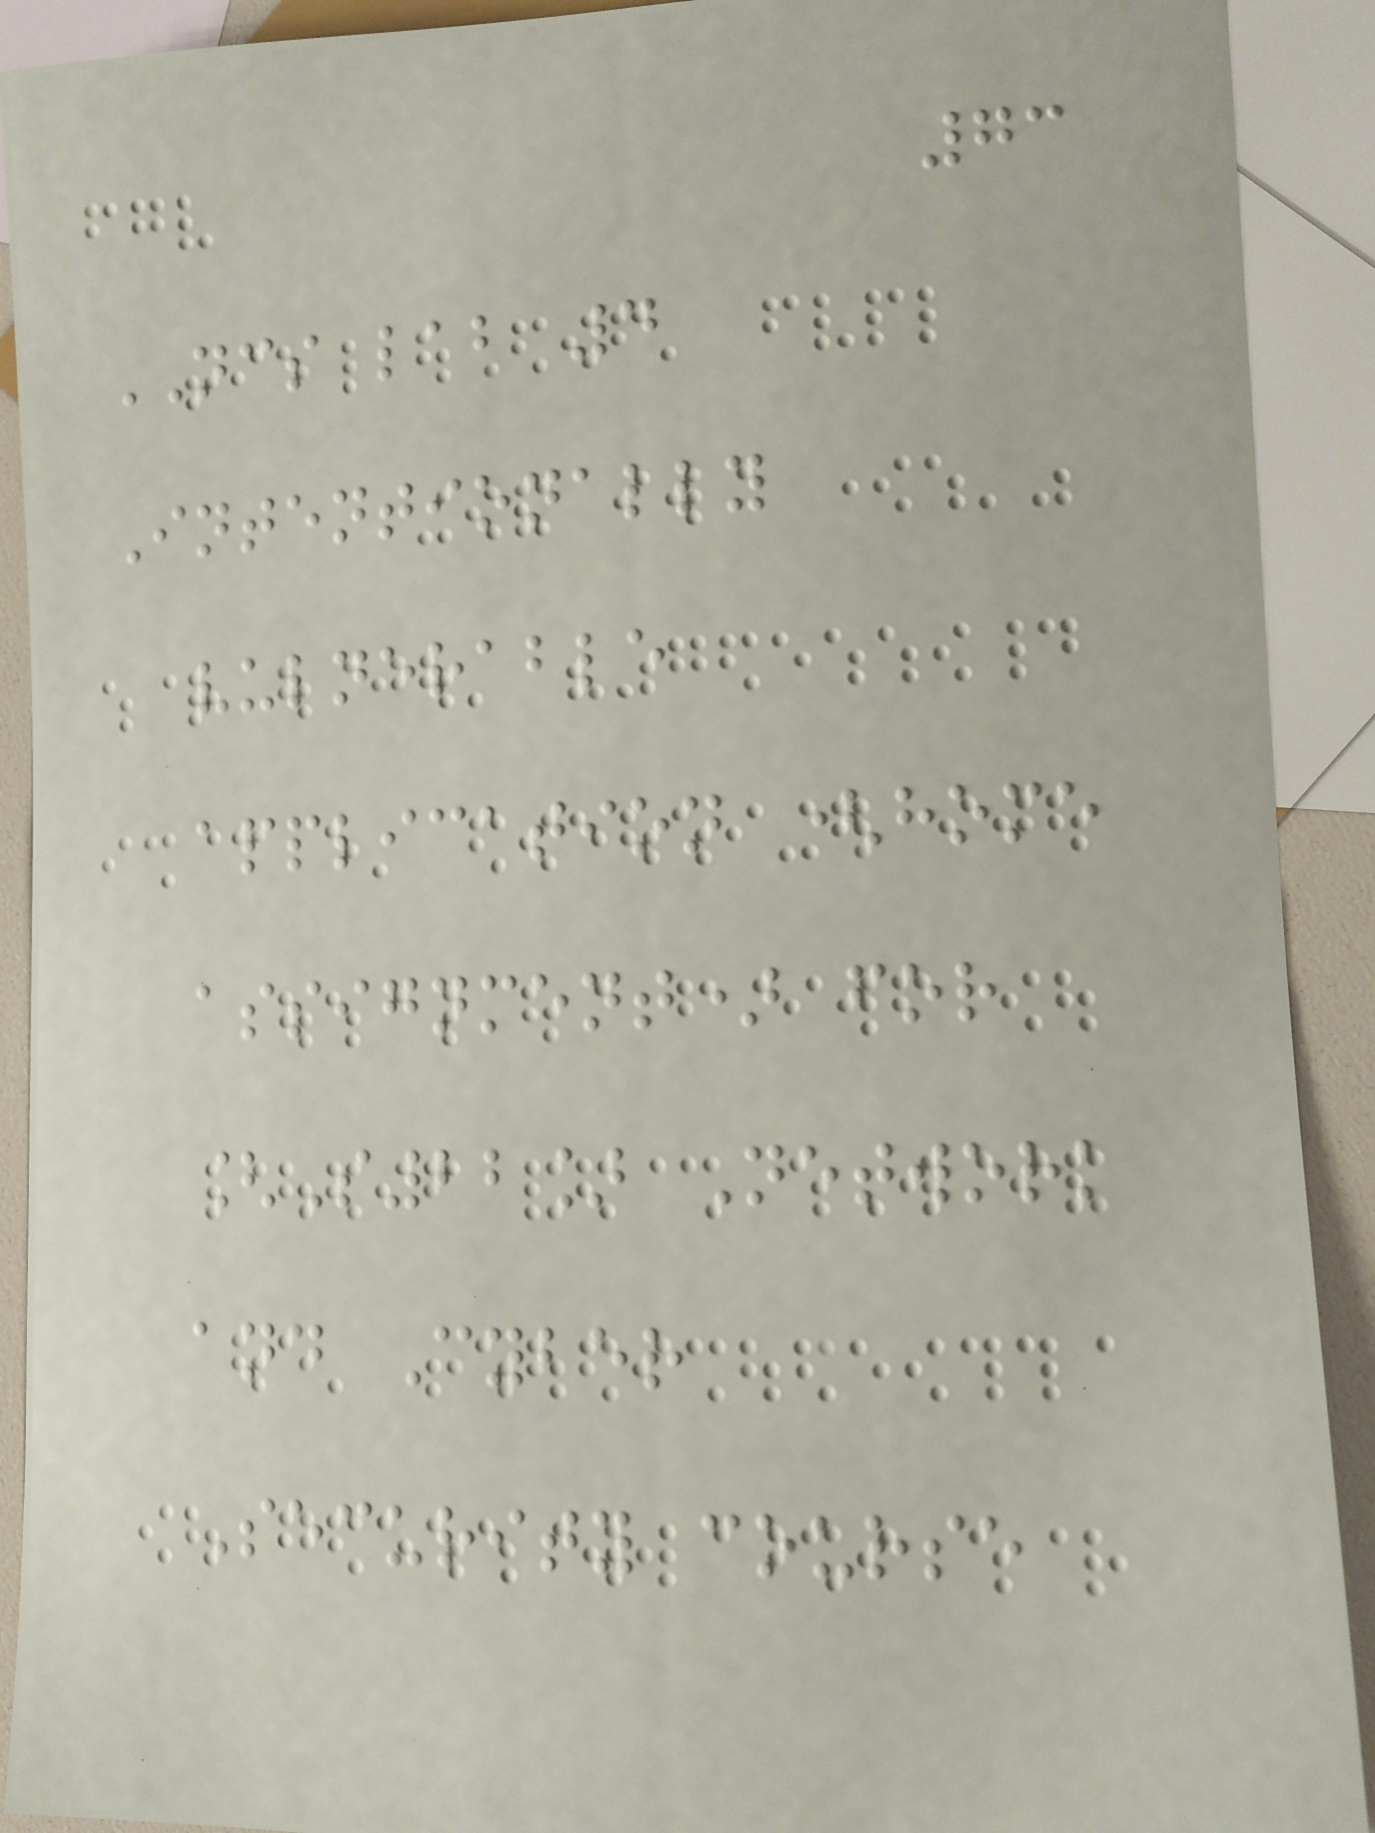73
NCS lab 4
Intentionally
vulnerable
application (home
assignment) for
[S22] Network
and Cyber
Security course
